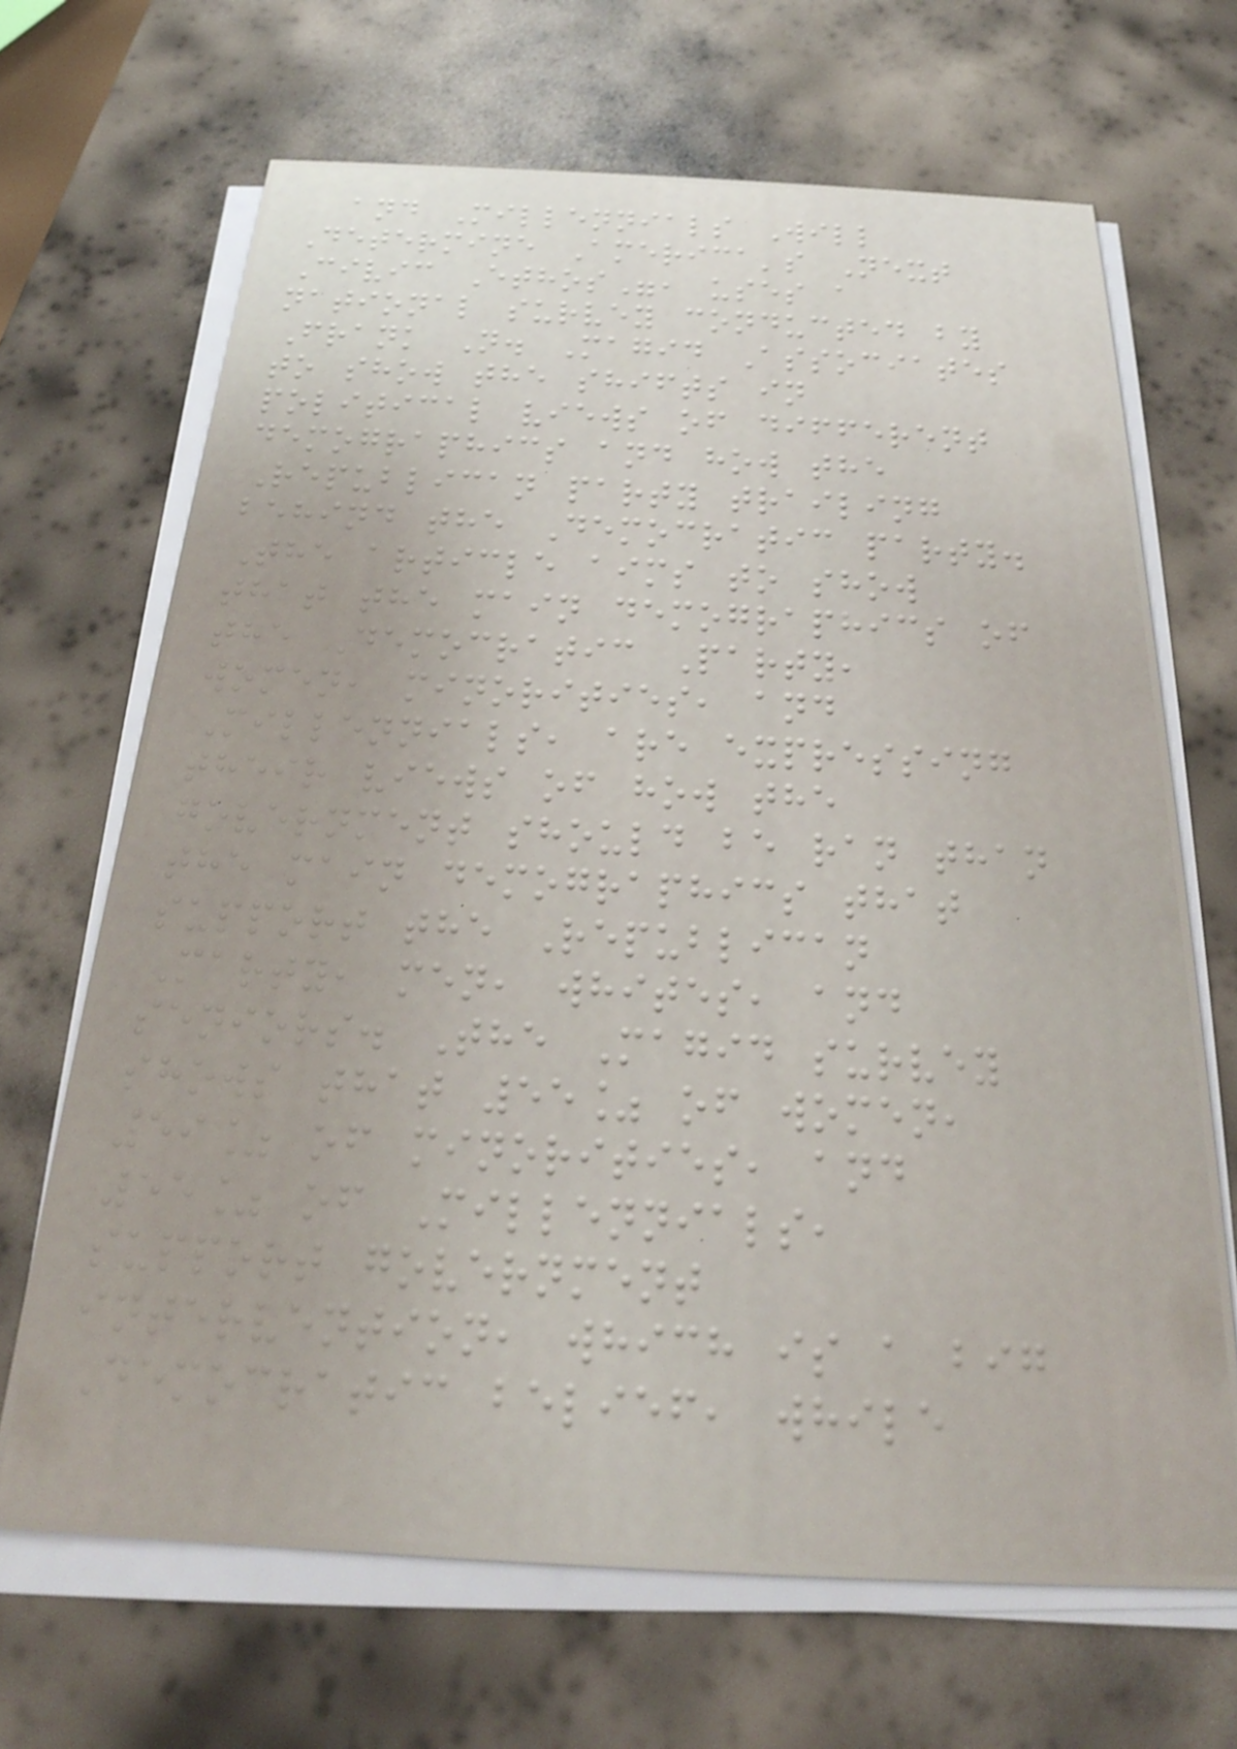and Millennials Will
Determine America's Next
Civic Ethos", uses a
national survey conducted by
Frank N. Magid Associates
to show the shifts in
political views of different
demographics and how the
Republican party trailing
behind the Democratic party.
The article aims to show
that the main demographics of
the Democratic Party,
women, minorities, and
Millennials, are expressing
their views of how the
government should be ran than
the main demographics that
support the Republican
Party, men, whites, and
seniors. The Magid survey
shows that 55% of women,
59% of minorities, and
55% of Millennials,
support government
intervention, which is a big
Democratic belief, while
